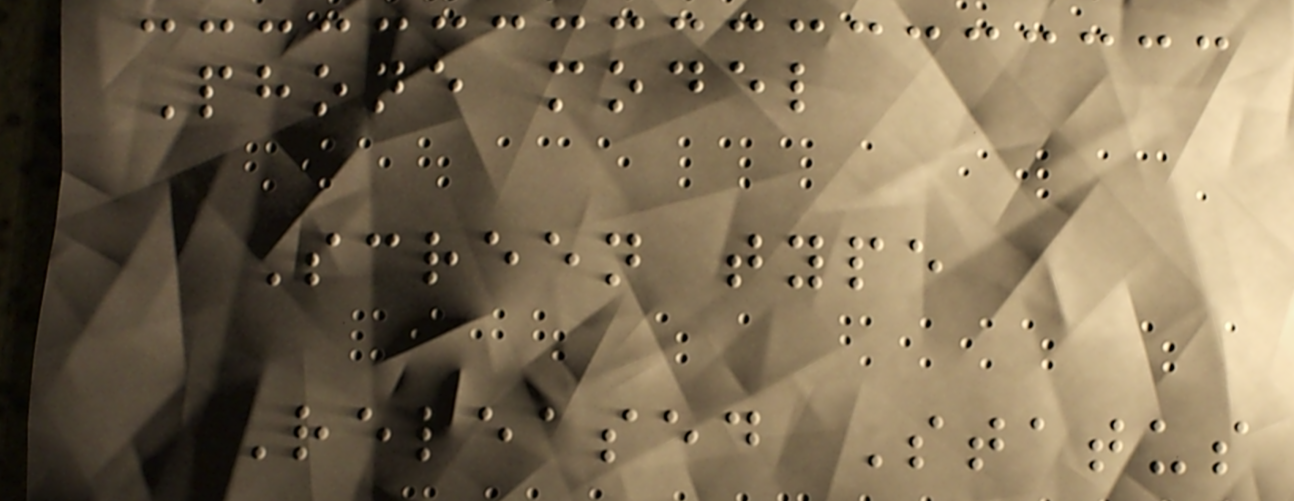Phone model
Screen type
Released Status
